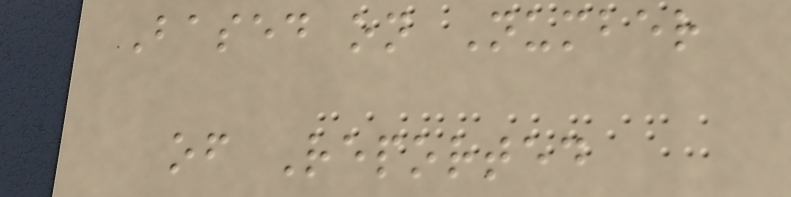Based on Number
of Reported
